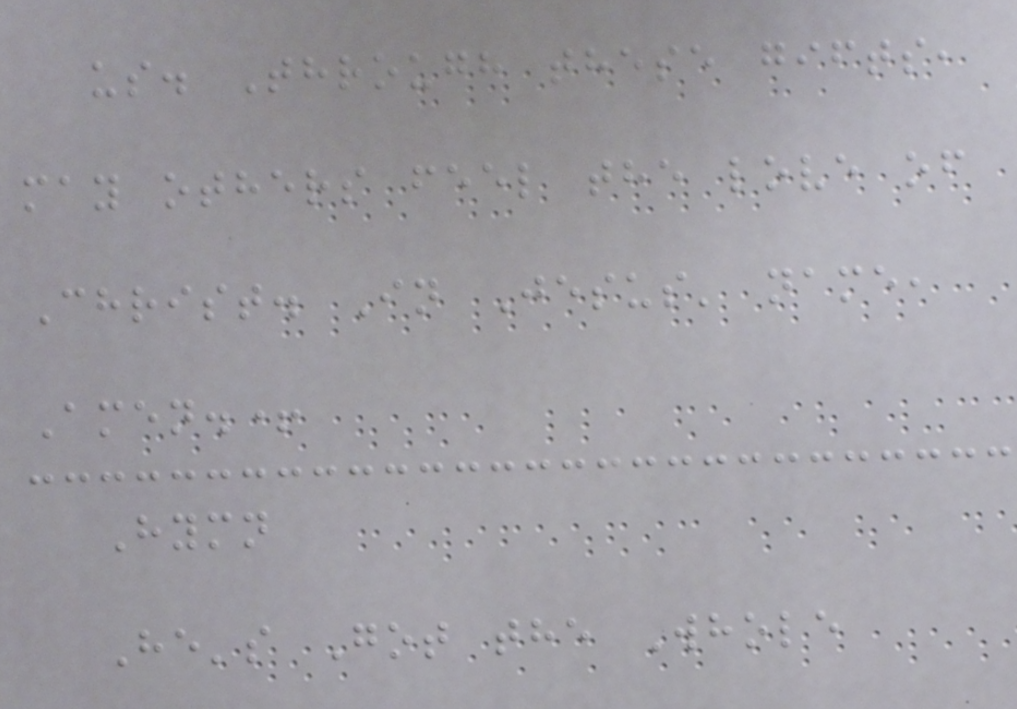us. Through these gifts,
may others feel the love of
Christ. In Jesus' name,
Amen.+
Hymn
He's Got the Whole
